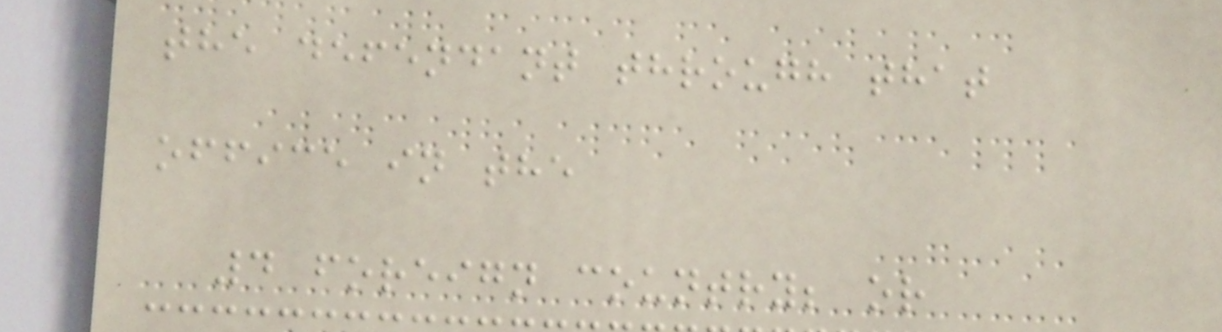the defendant through that
office in the
4 foreign country; or
